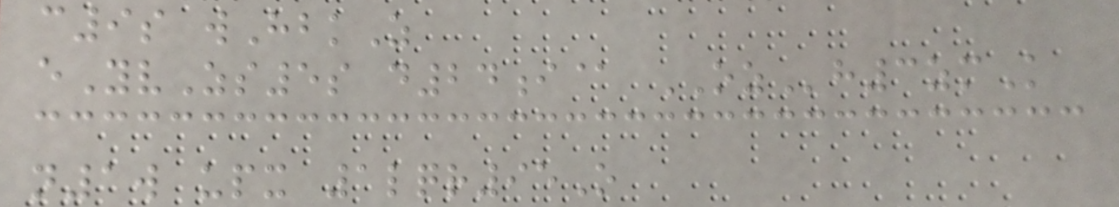c9s wHbkZ
eYvZs5s d24i@ OZh3zmK
n1w upx 1lqr95O
